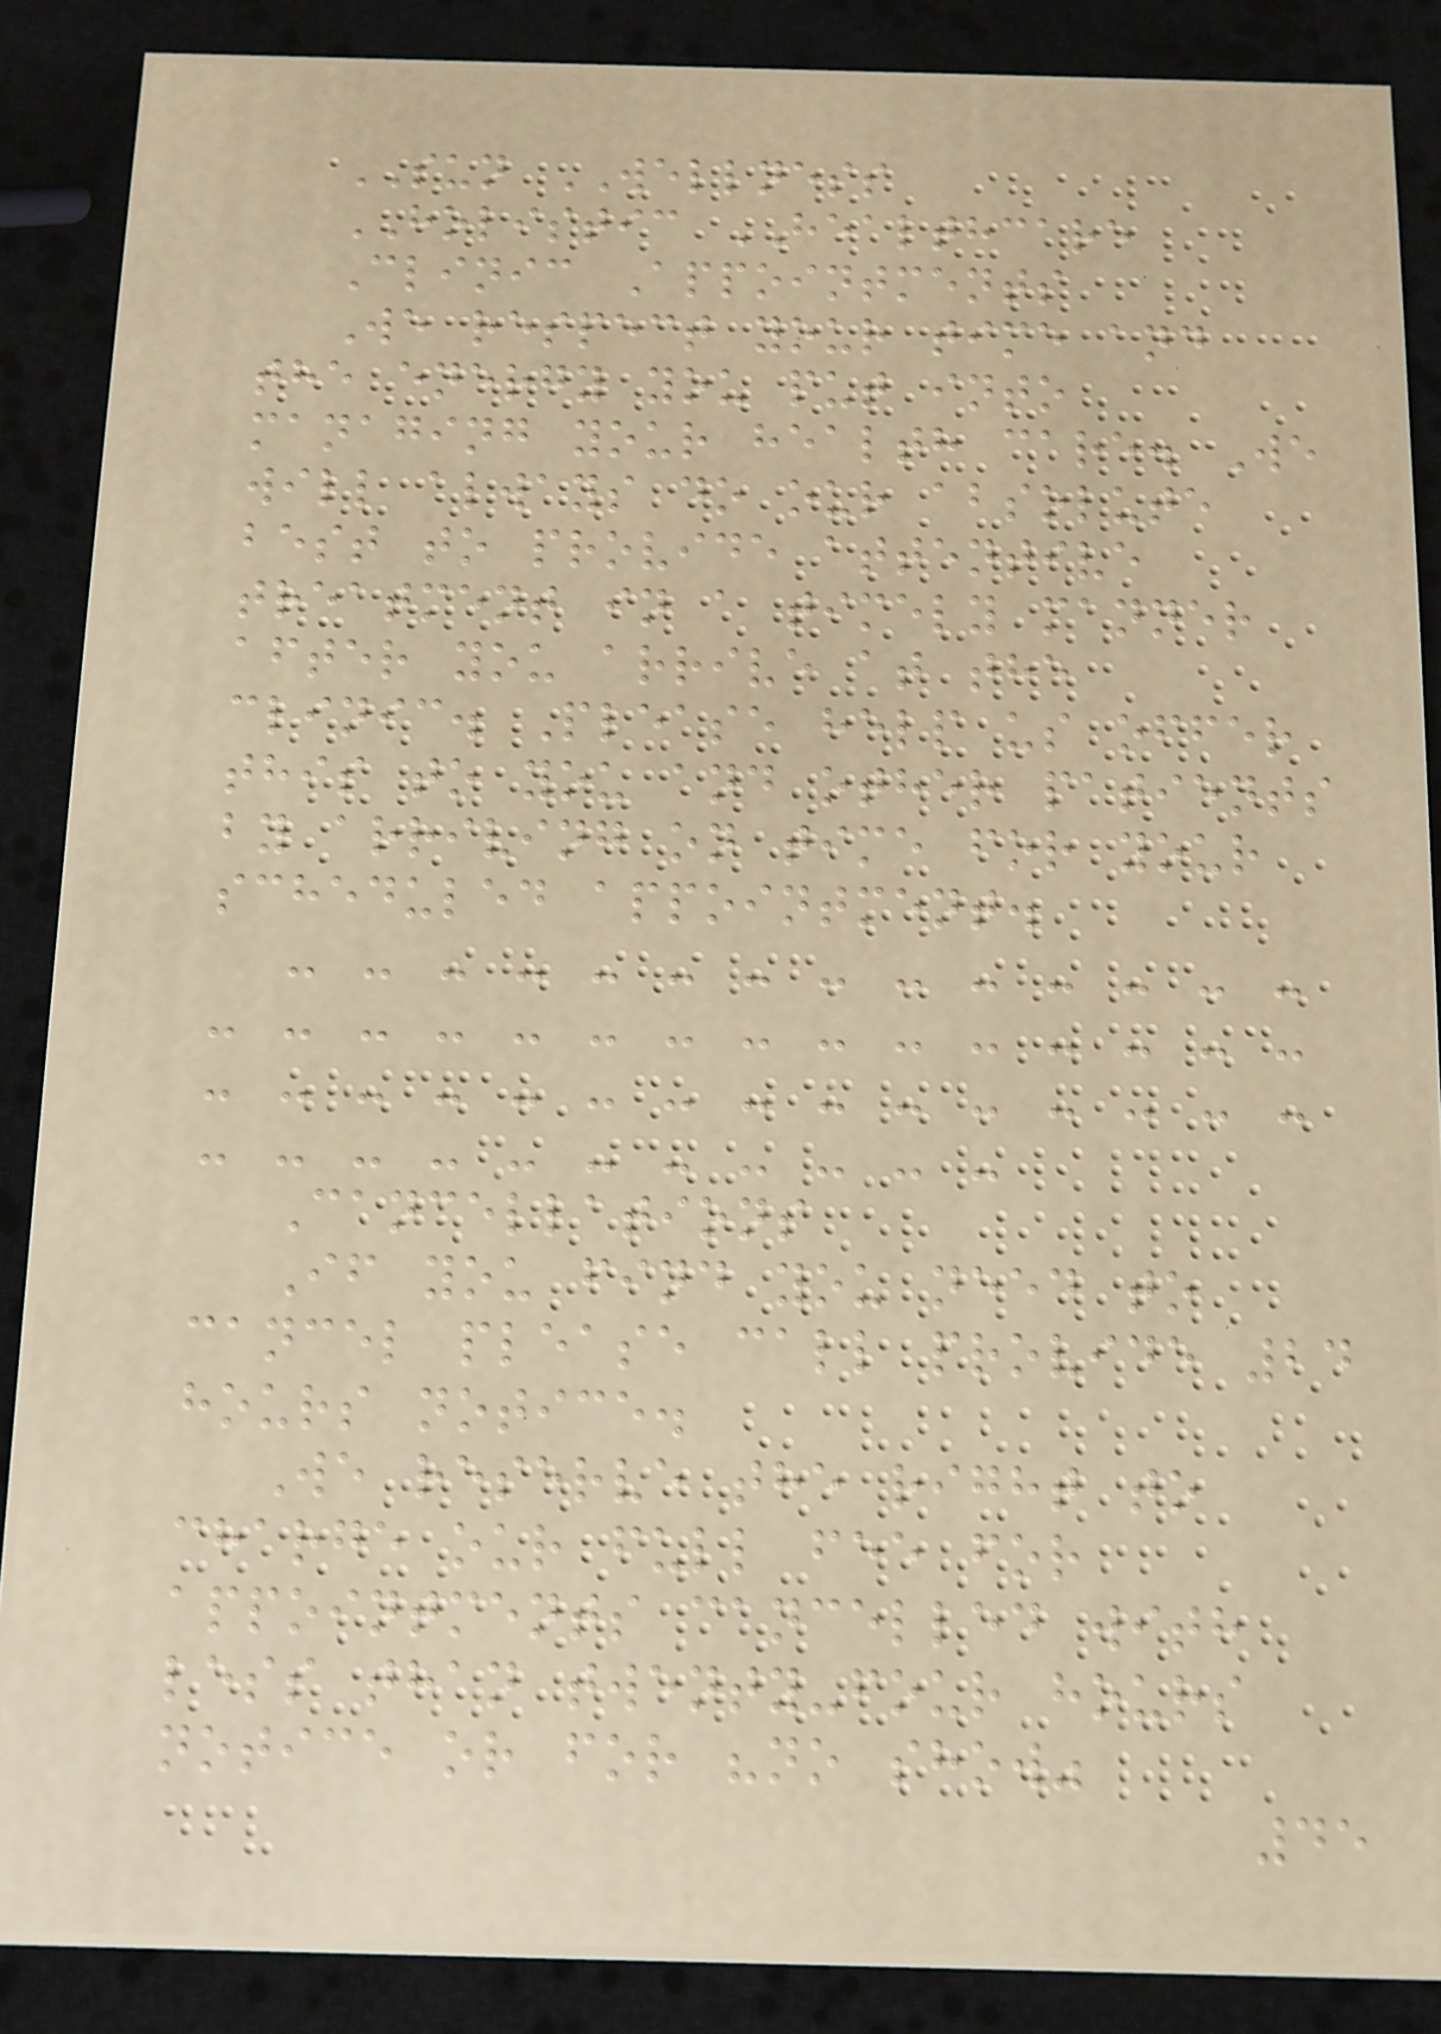SUN WELLNESS
HOLISTIC HEALTHCARE
Clinic Appointments
We respect your time and
the energy you put into
managing your health care. We
will always do our absolute
best to provide attentive
treatment in a timely manner
after you arrive at the
clinic. Please help us offer
this to you and other patients
by arriving on time for your
scheduled appointment.
- - - - - - - - - - - - - -
- - - - - - - - - - - - - - -
- - - - - - - - - - - - - - -
- - - - - - - - - - -
Cancellations
If you find you need to
cancel please call provide 24
hours notice.
We reserve the right to
charge our full fee for
appointments cancelled with
less than twenty-four hours
notice or for "no show"
45
